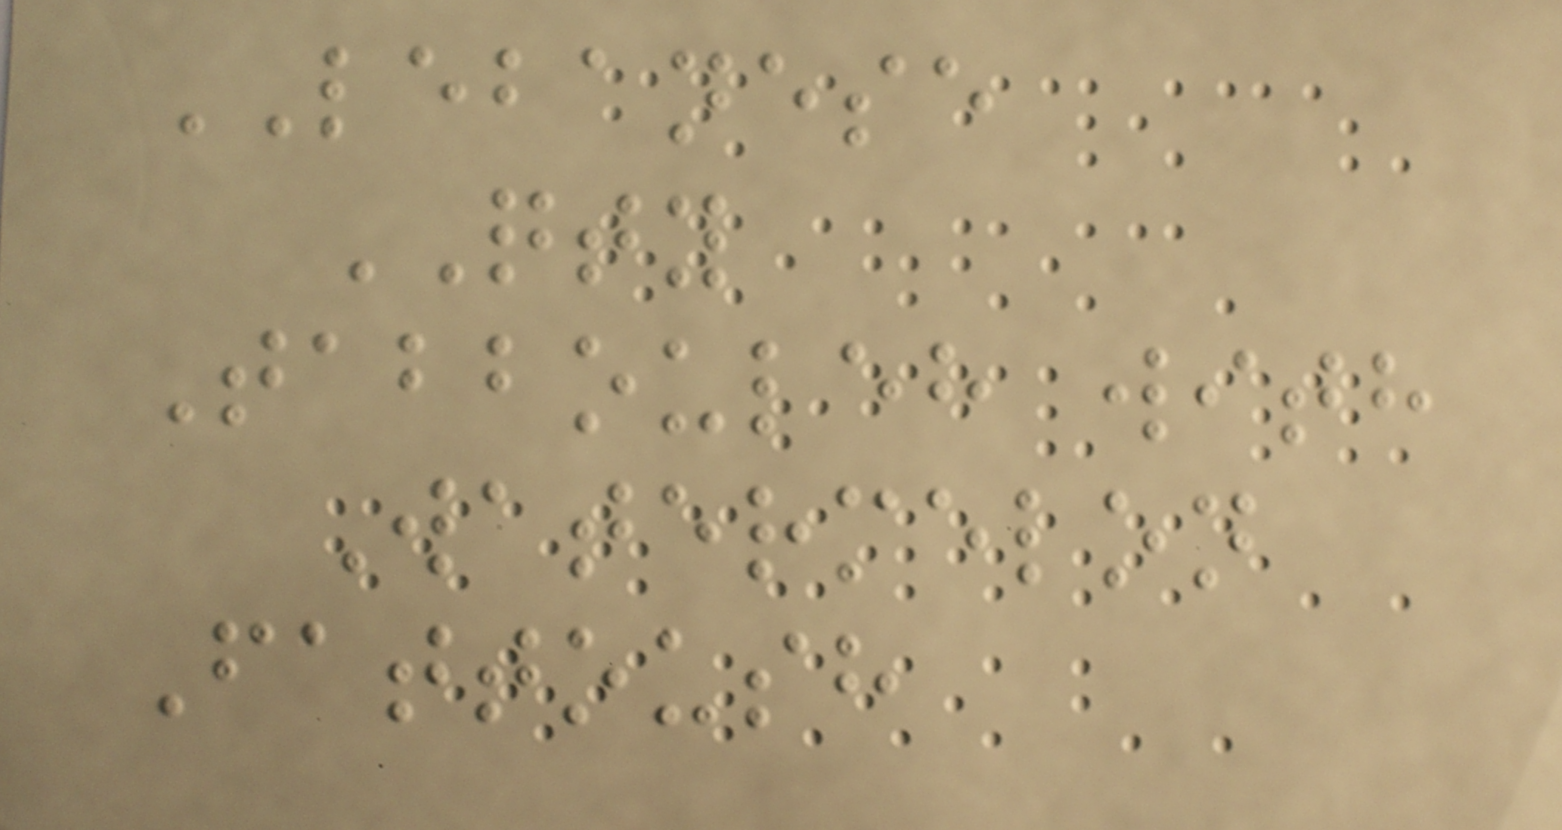LEBANESE
QTY
Tabbouleh with
Watermelon
Fattoush
